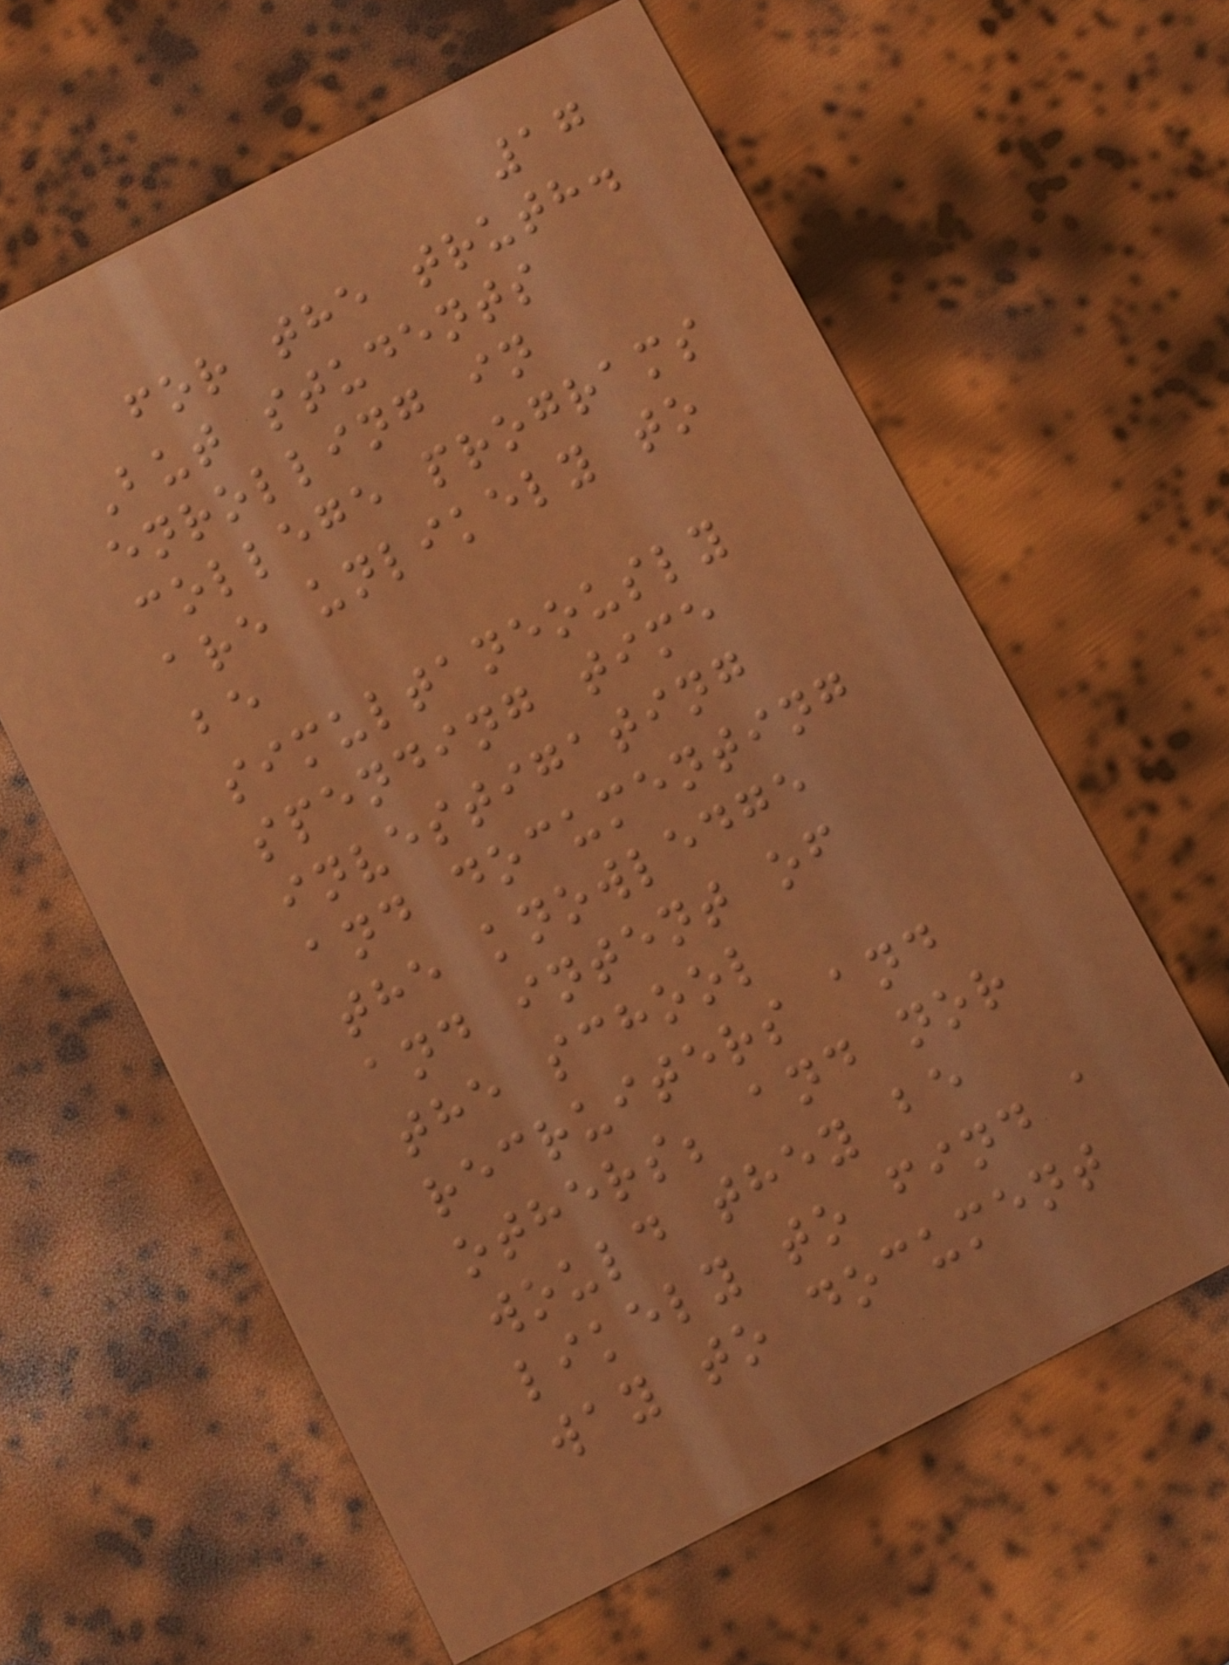17
for the truth.
But students
enrolling in
college programs
are unlikely to
be
simultaneously
spending time
investigating
and documenting
the knowledge
and intent of
the school
recruiters and
others; and nor
would they be
likely to find a
way to document
